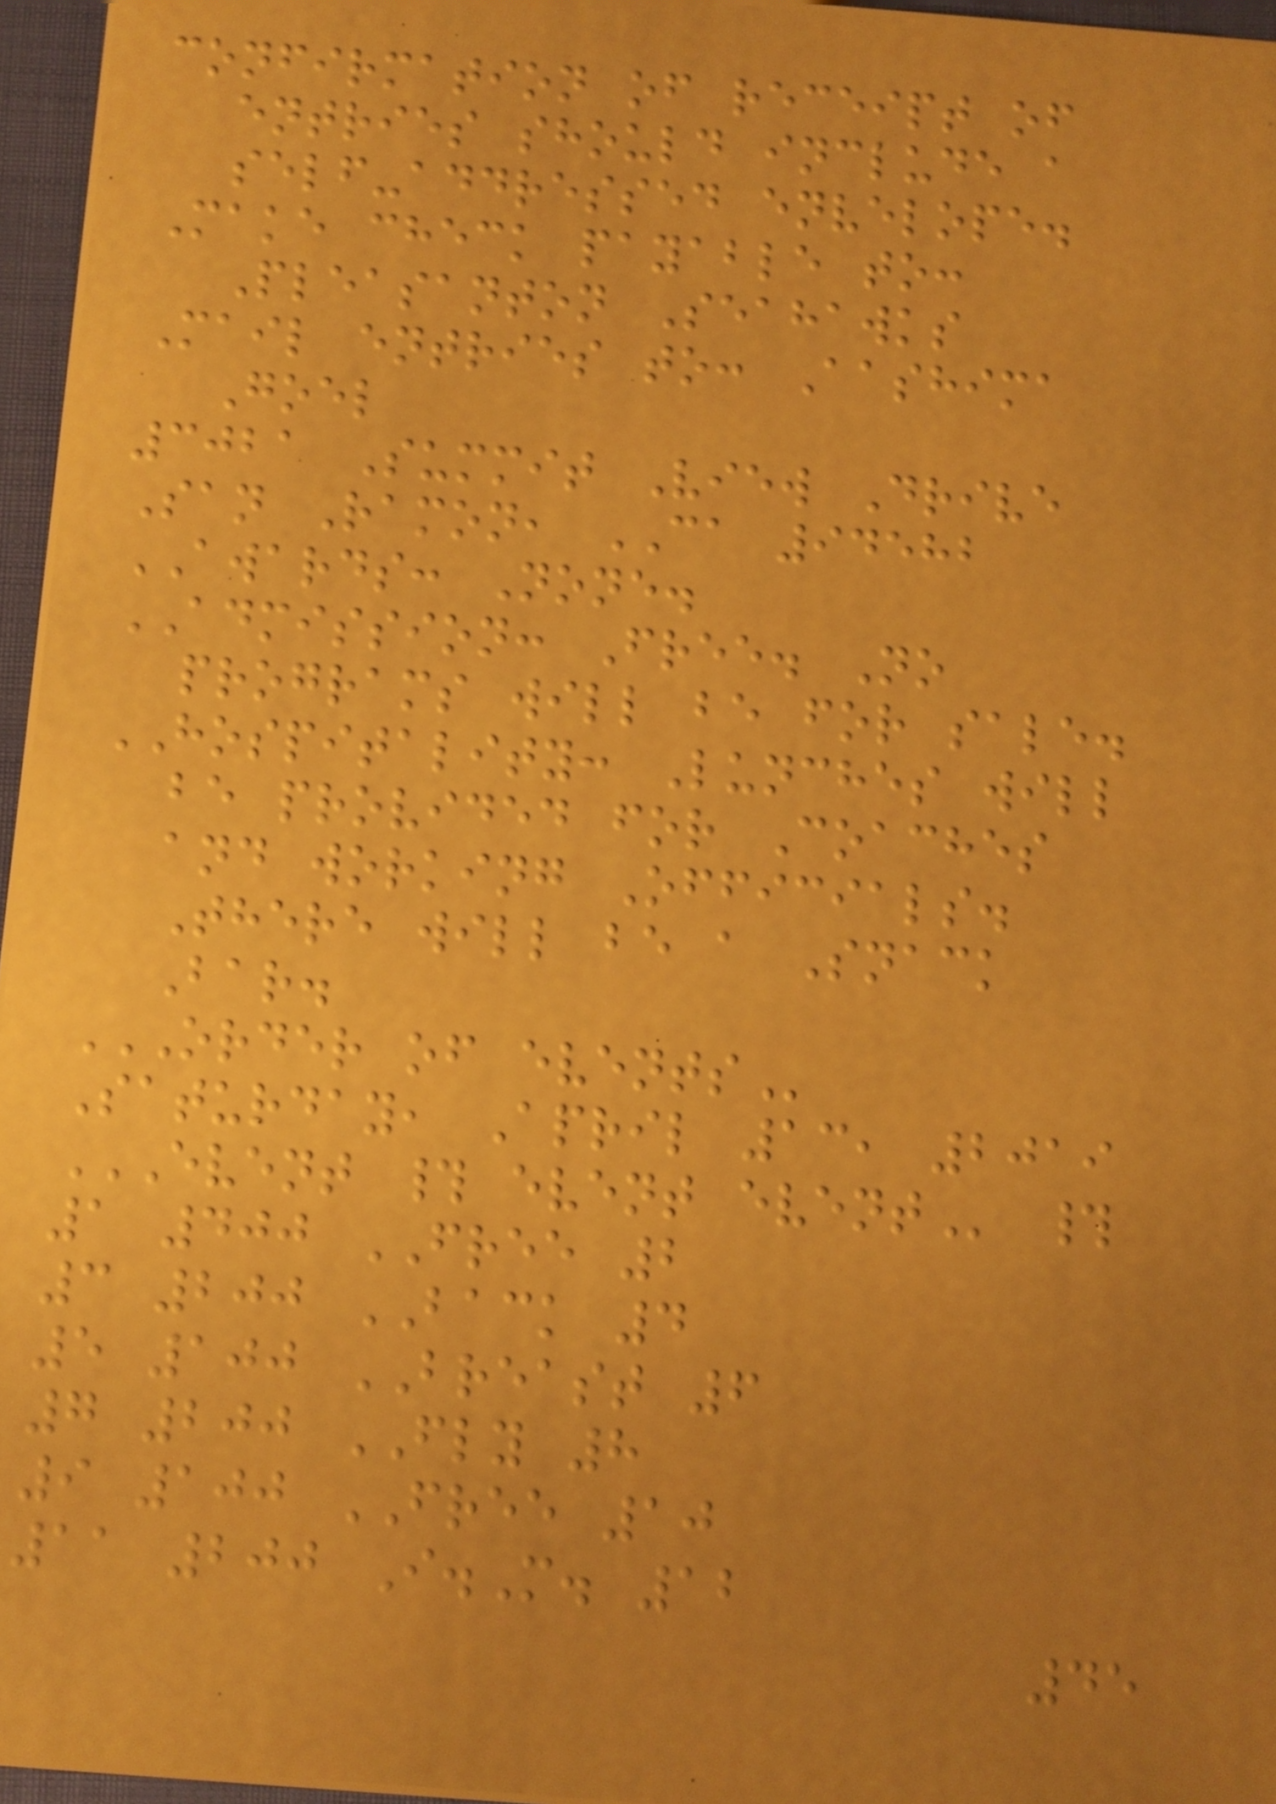confirmation of receipt of
entries should include a
self-addressed envelope.
Make check payable to:
Pleasanton Seahawks
Mail entries to: Aashima
Goel
3021 Summit View Drive
San Ramon, CA 94582
AWARDS: None.
ADMISSION: Free. No
programs will be for sale.
HOSPITALITY: Lunches will
be provided for Coaches
and working Officials.
There will be a Snack
Bar.
ORDER OF EVENTS
Saturday, April 13, 2019
EVENT # EVENT EVENT #
1 400 FREE 2
3 200 BACK 4
5 100 BREAST 6
7 200 FLY 8
9 100 FREE 10
11 200 I.M. 12
45
